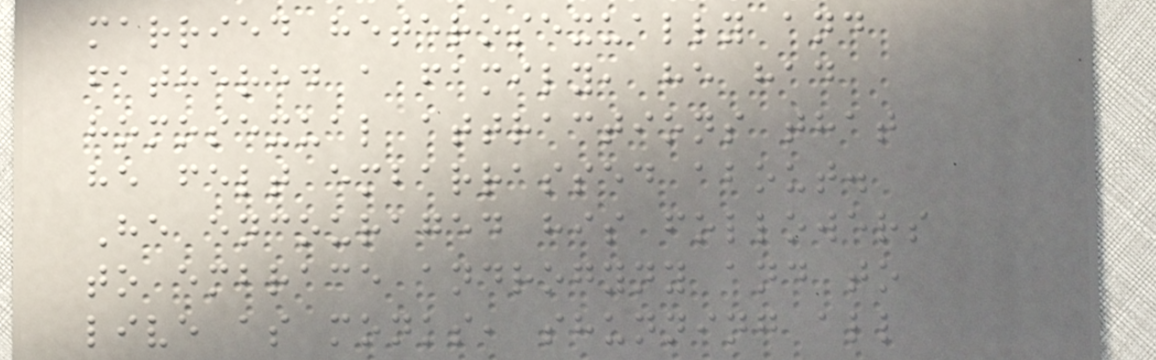married heterosexually and
fathered a family, he had
homosexual attractions that
he felt embarrassed about.
He encouraged his followers
to embrace androgyny and to
live as monks, shunning all
